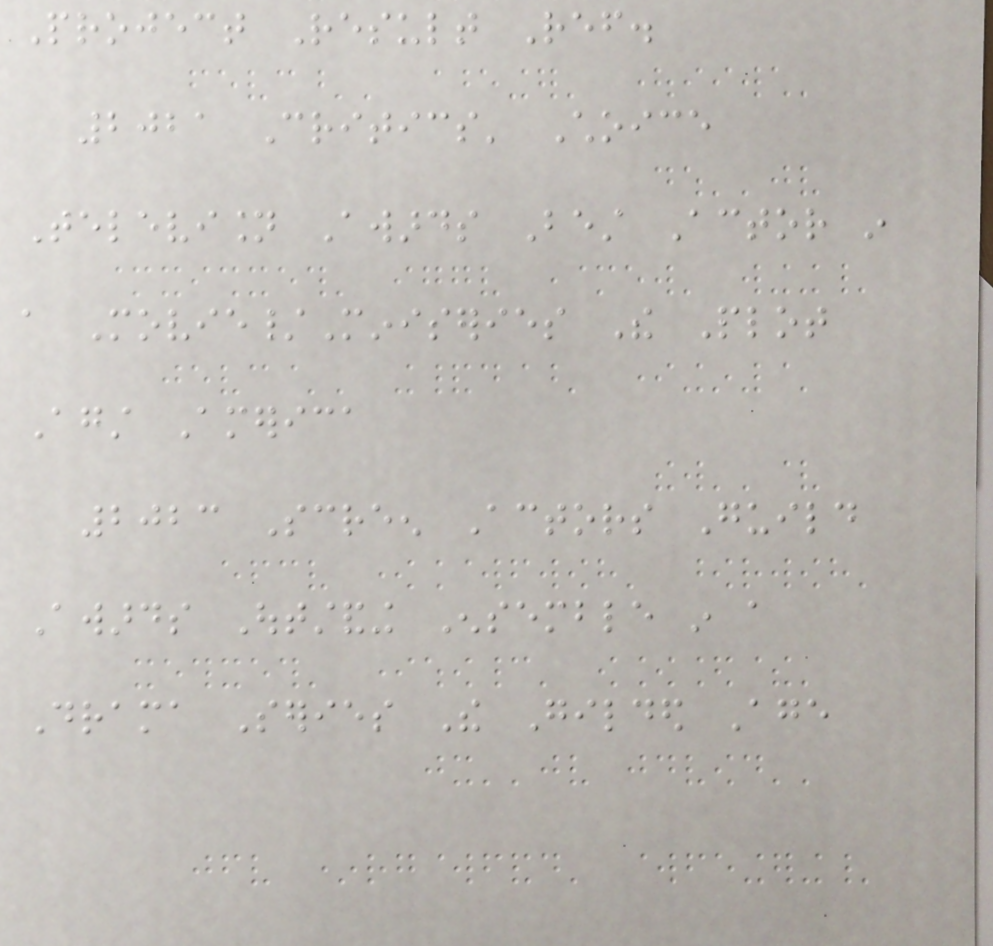Project Result Ref.
2021 Critics' Choice
Television Awards Best Actor in
a Movie/Miniseries The Plot
Against America
2023 Screen Actors Guild
Awards Outstanding Ensemble in a
Drama Series The Gilded Age
